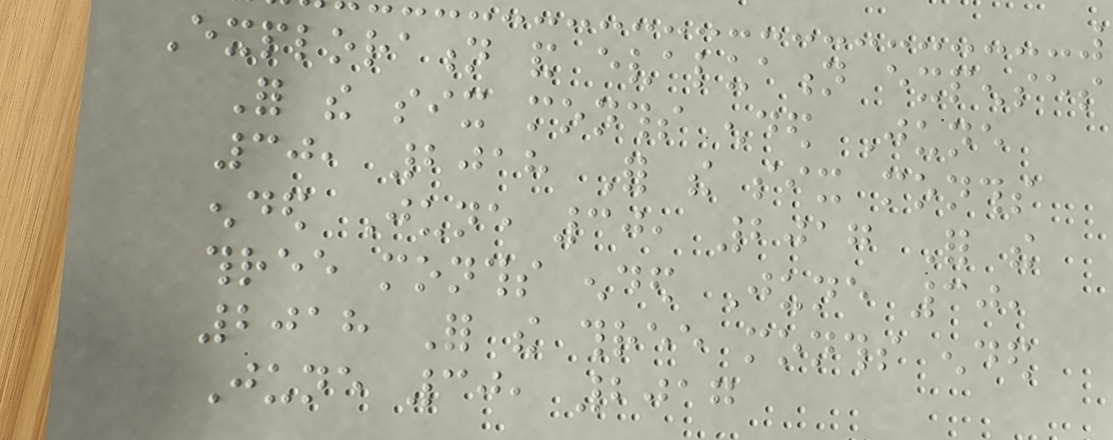Exploration and evaluation expenses
For the six months ended June
30, 2018 For the six months
ended June 30, 2017 For the
three months ended June 30,
2018 For the three months ended
June 30, 2017
